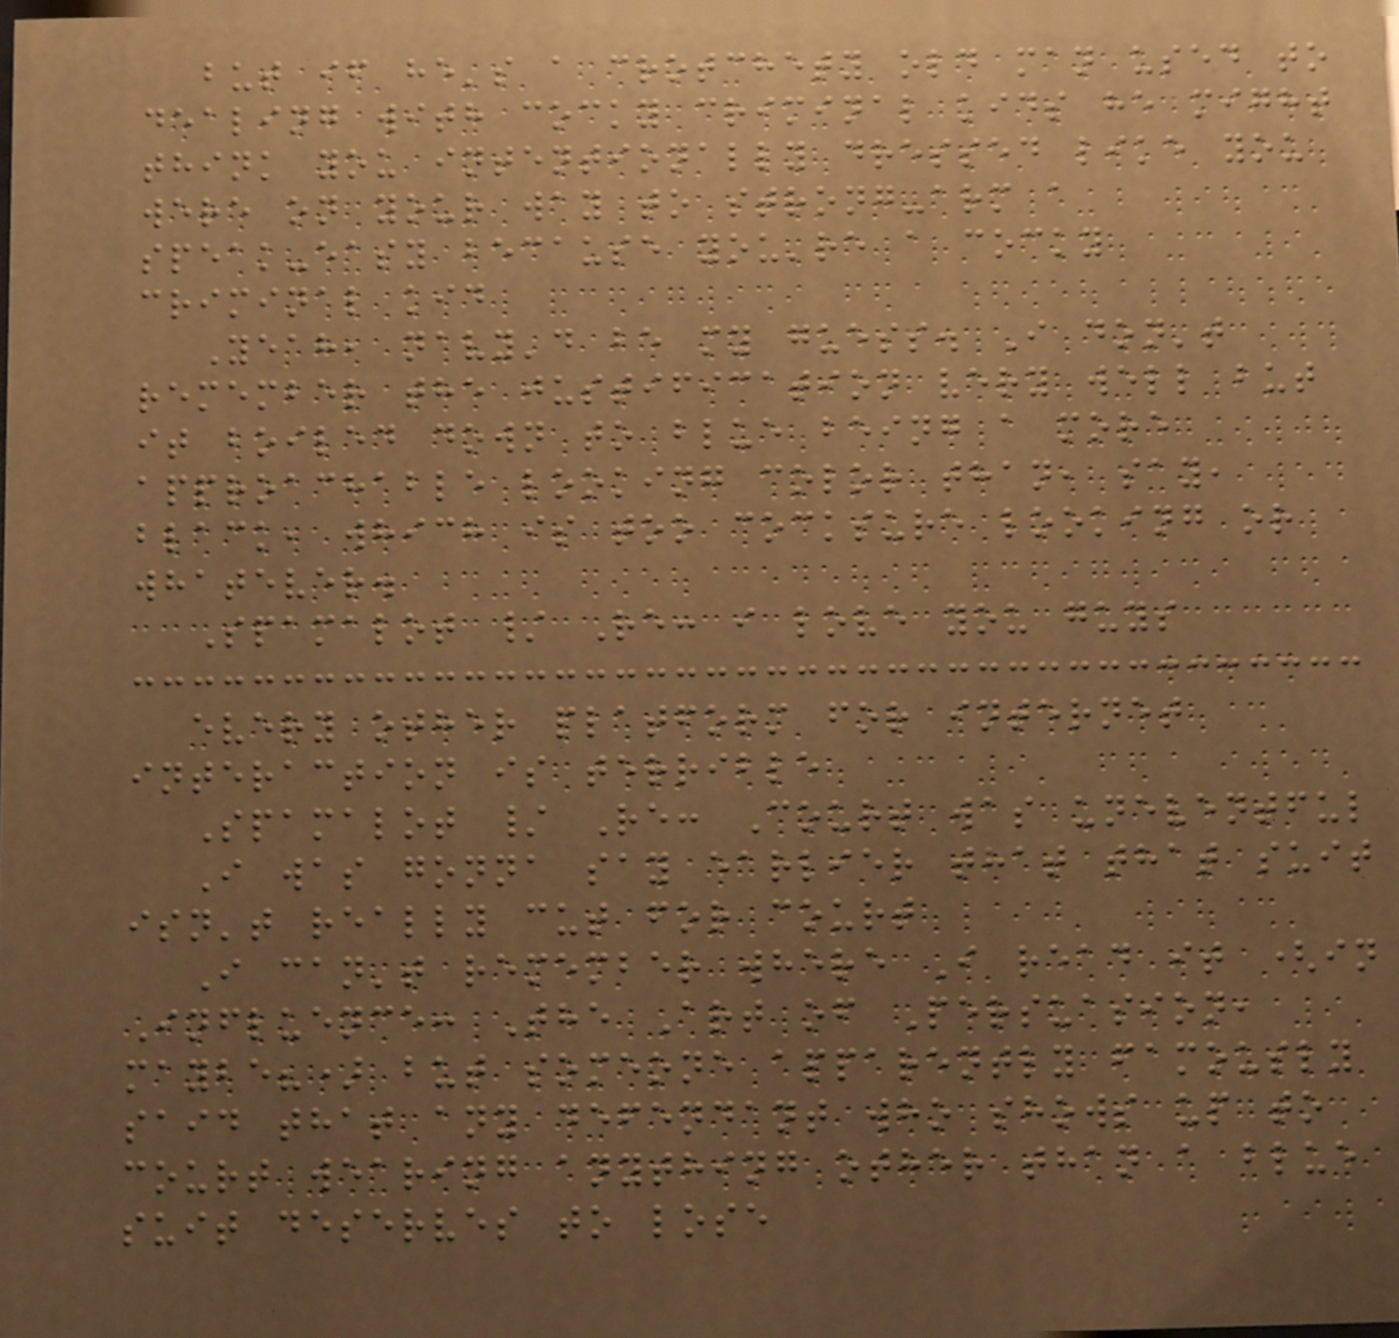but if he's a crotchety old man used to
dealing with cocky criminal kids he might
think you intentionally dressed like you
were on your way to strong-arm a
speak-easy because you're a cocky
criminal kid
Yeah, navy'd be my guess. I don't
remember the justification very well but
it boiled down to blue being a more
approachable looking color than, say,
black, which is too cocksure looking or
whatever.
Spamalot / Re: i love you guys
every other platform for internet
interaction is terrible
Spamalot / Re: Court was uneventful
I was gonna say earlier that that suit
isn't really cut for court
I can't remember where I read it (in
Influence: The Art of Persuasion,
maybe?) but someone apparently famously
said that any defendant who shows up to
court wearing anything other than a blue
suit deserves to lose
